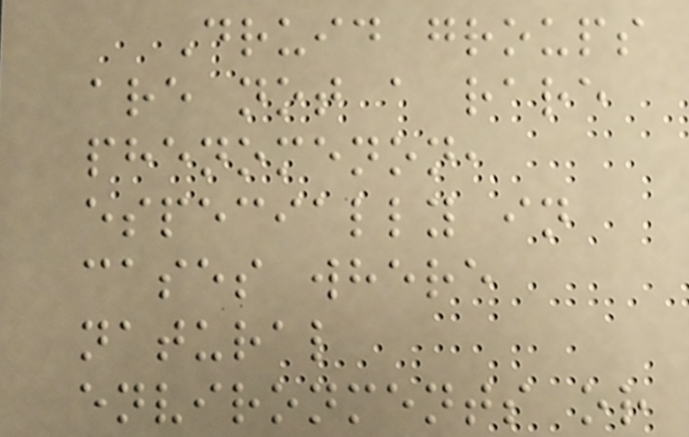Druid groups
are not a rare
phenomenon,
especially in
cases where
natural
environments or
